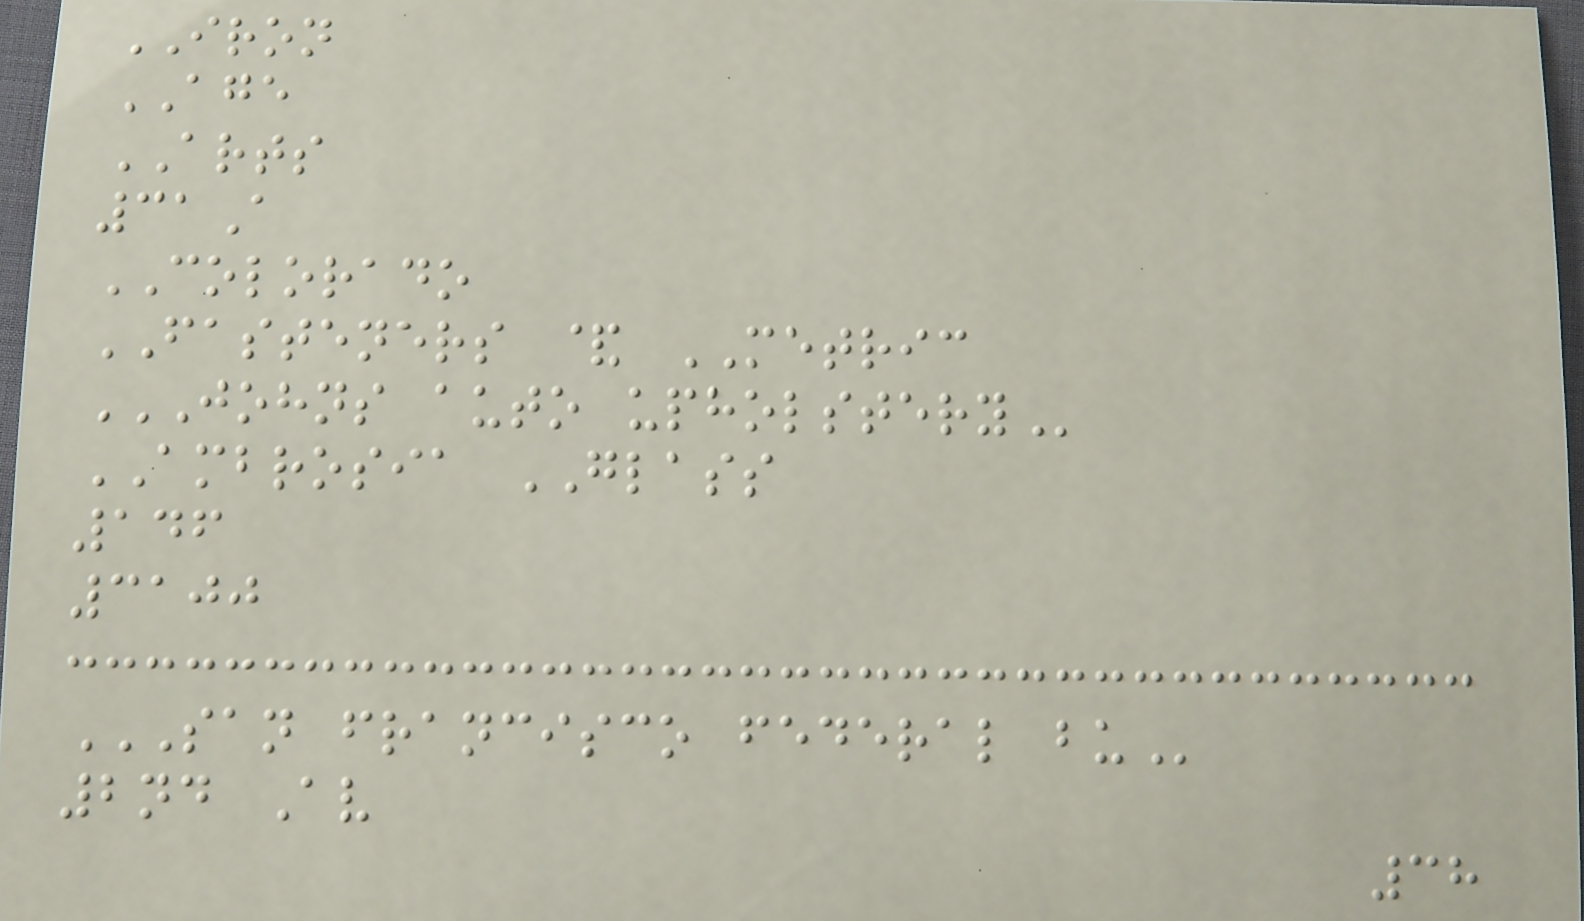IRON
AGE
ARTS
31A
COLORADO
FASTENERS & METRIC
JOHNS AUTO UPHOLSTERY
AMBROSIA GLASS
146
3100
SAN FRANCISCO FEDERAL BU
2nd Av
38
